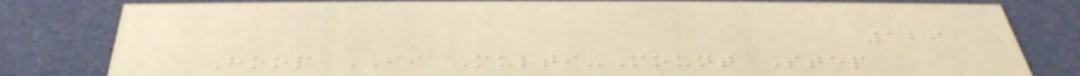129
Hoop II Multi-Mount Step
